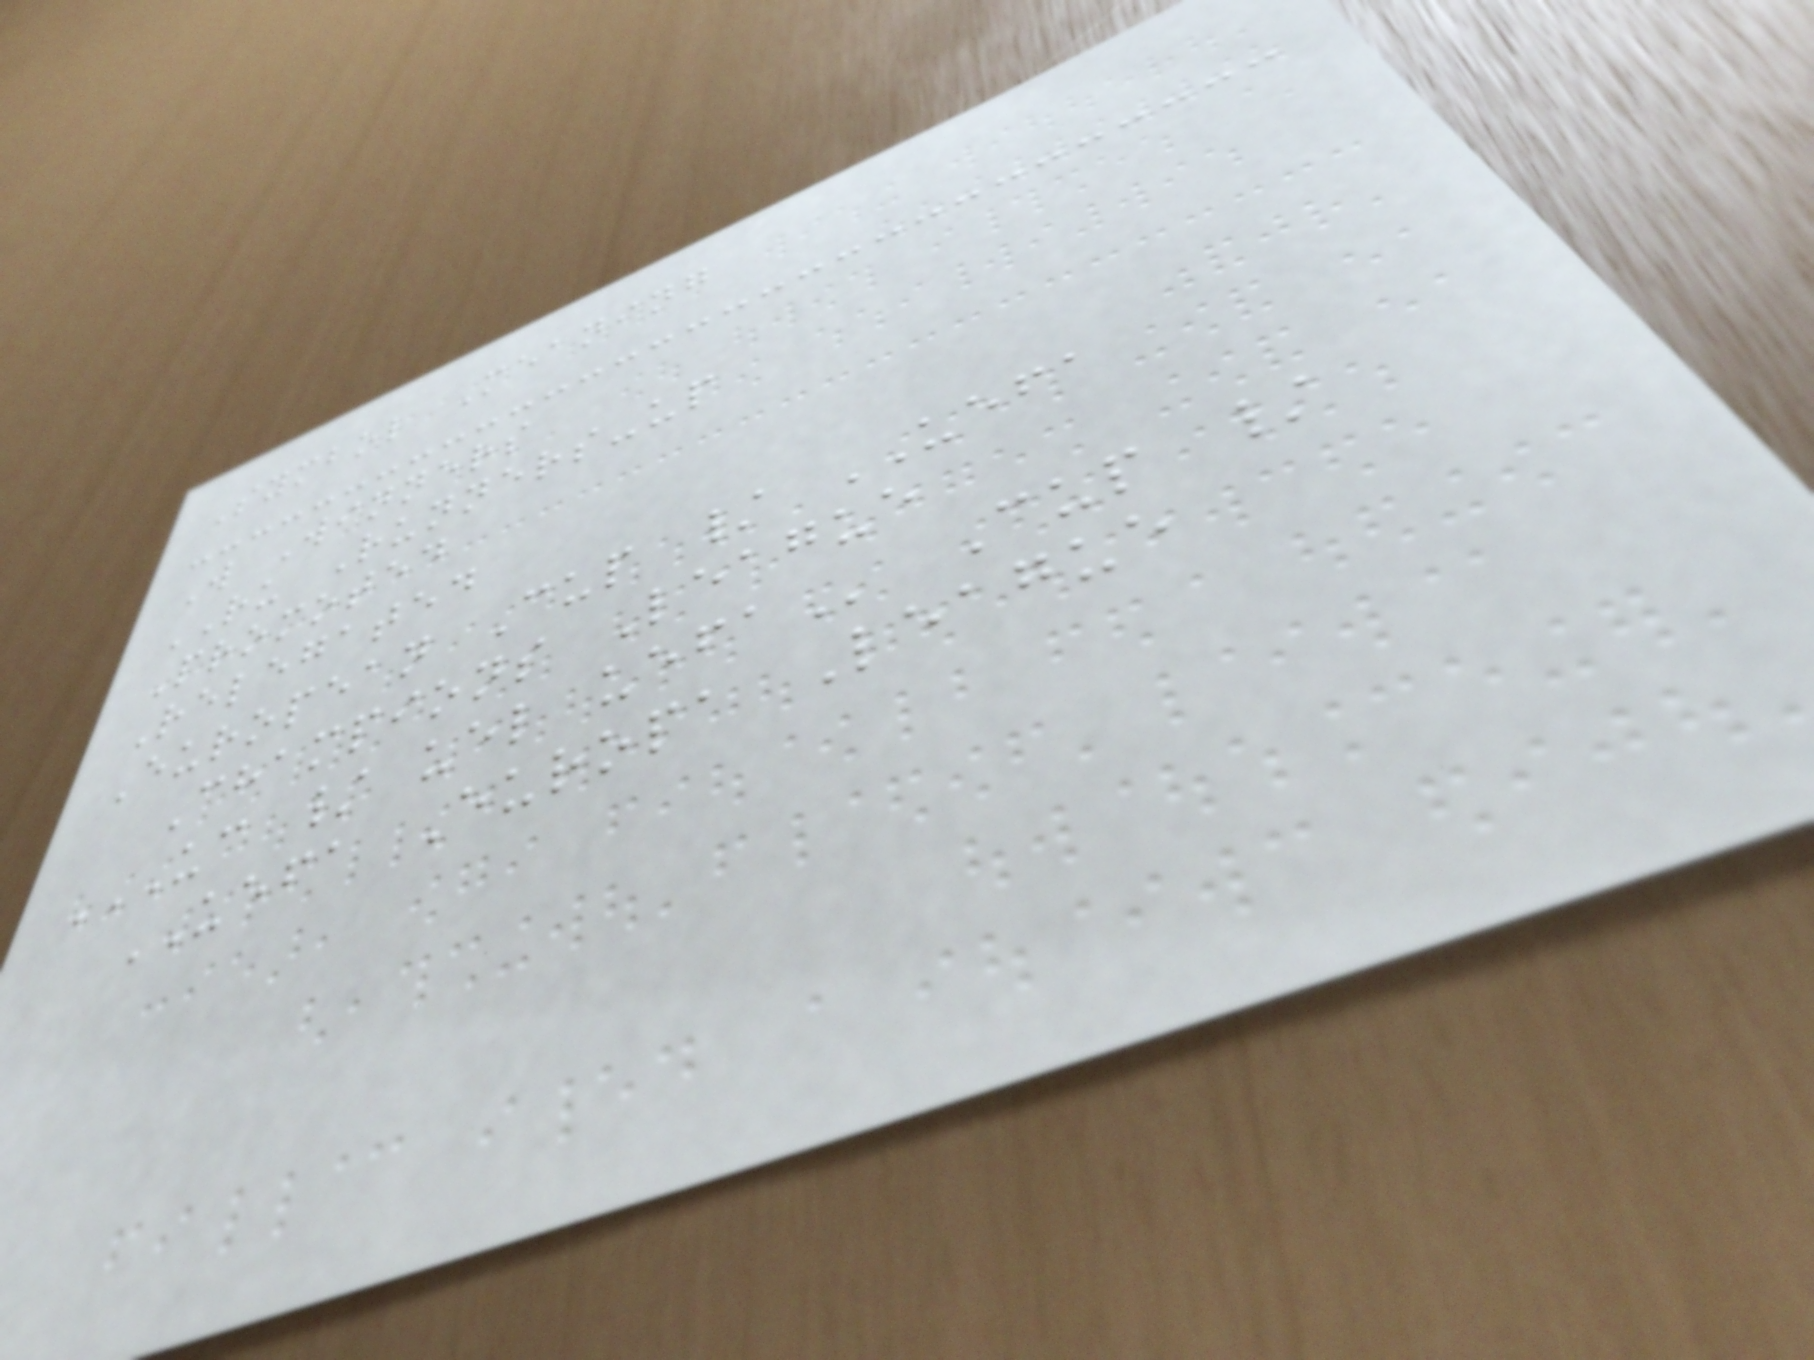Symbol Meaning
W Winners
RU Runners-up
Promoted
Relegated
European Cup / UEFA
Champions League
UC / UEL UEFA Cup /
UEFA Europa League
